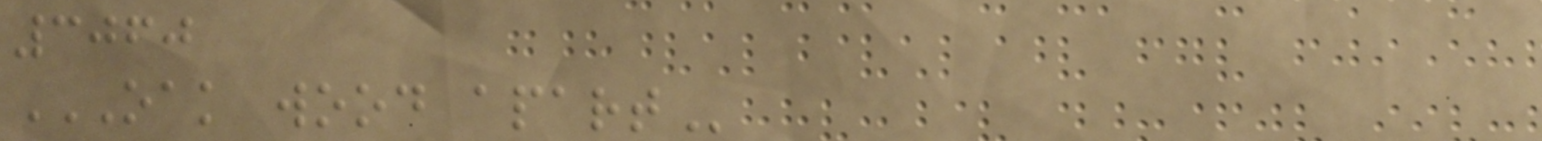3060
OAK WOOD APART
